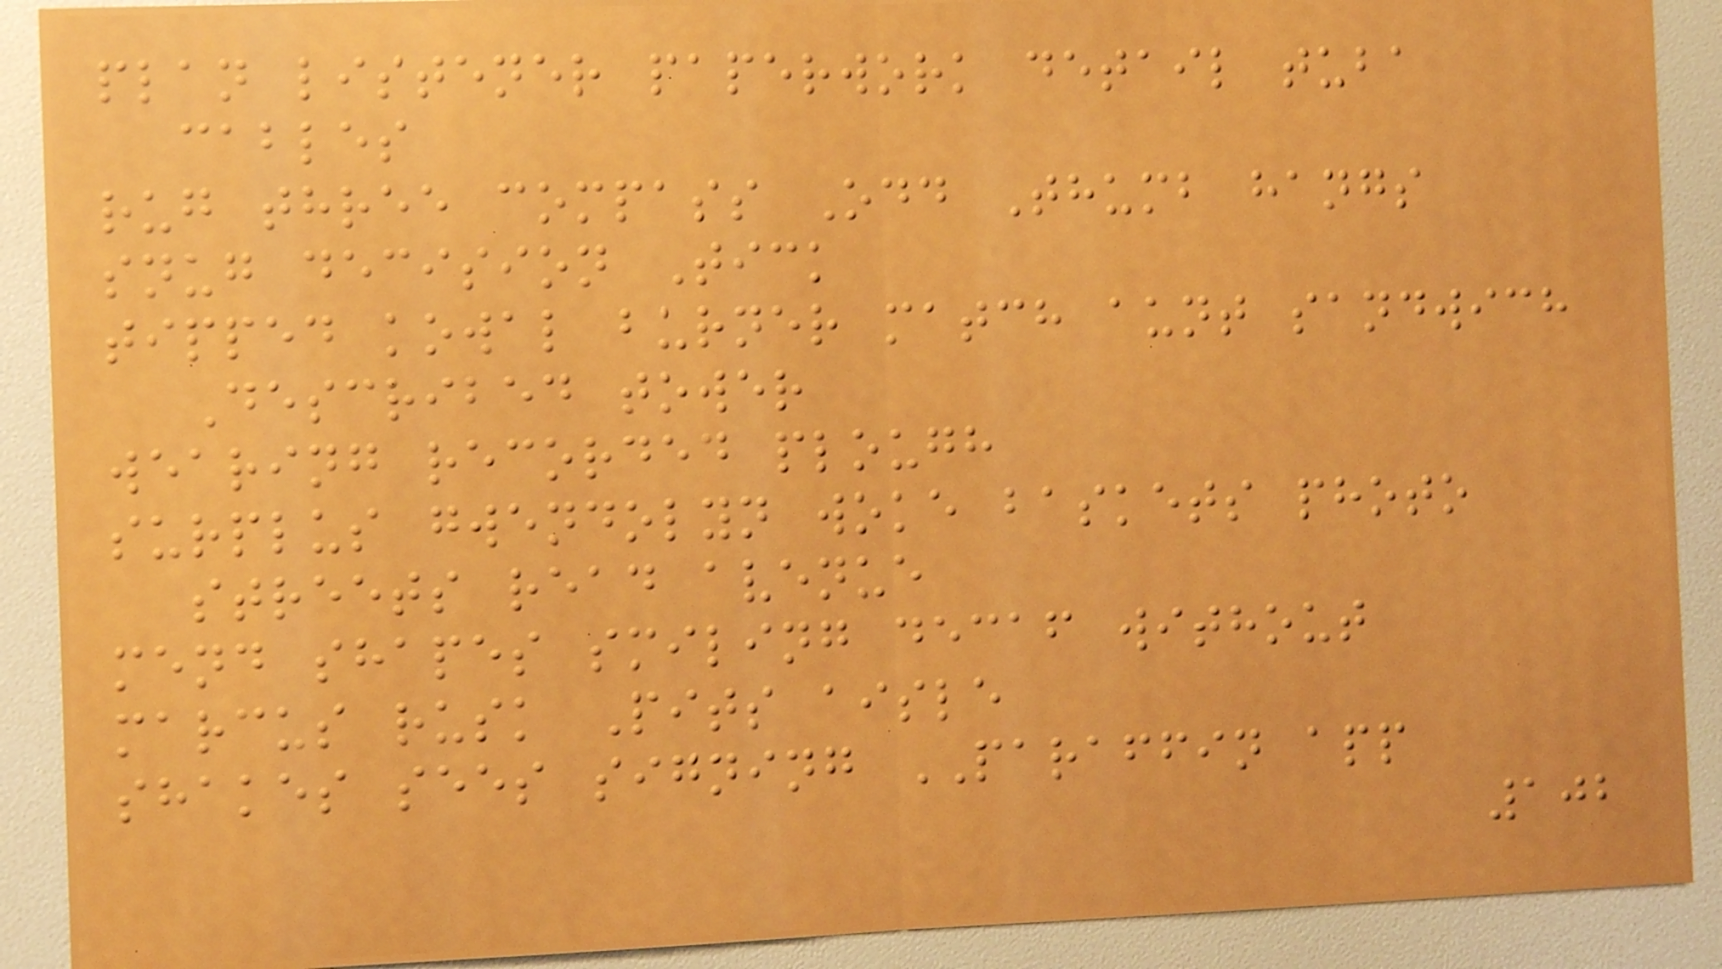plan listener paperwork detail tuba
cables
rug three compass Odd Thumb hangs
snug decision Tick
tipped kowal burner match aunt sandwich
Described tower
wearing recorded plough
surplus gwendolyn woke baskets photo
streets read avenue
mend shapes smiling decaf without
marcus rusk Pits aisle
shakes sees signing PARAFFIN app
102
